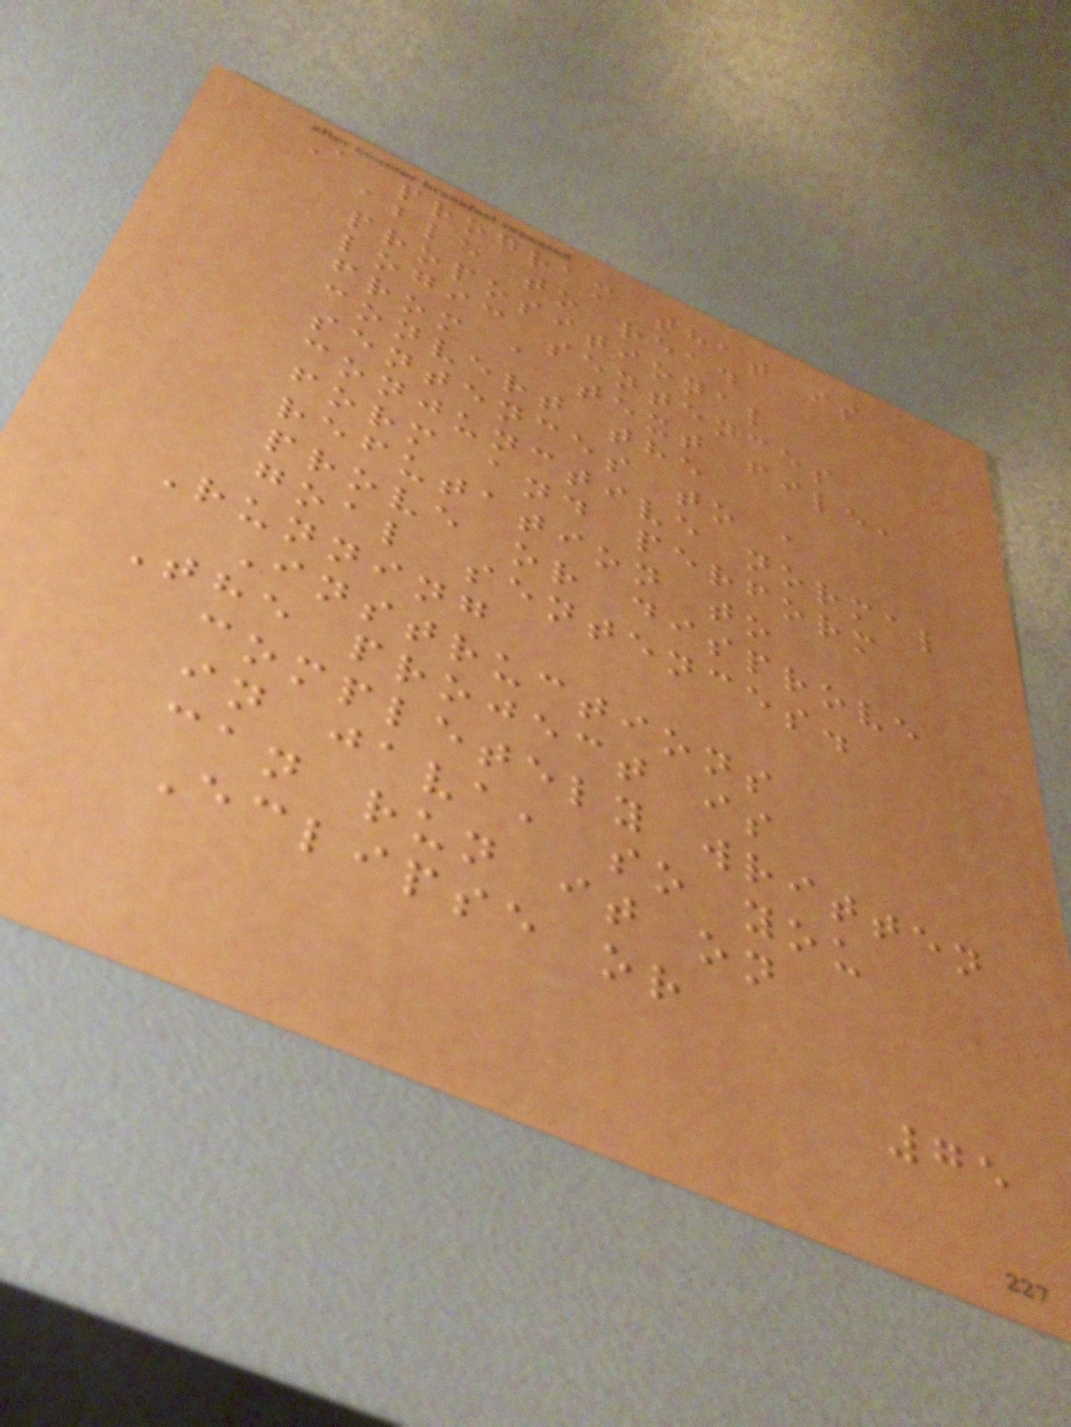A program that is
able to read
propositional
logic sentences
from a text file,
convert the
sentences to a
conjunctive normal
form and perform
refutation to
prove or disprove
goal sentences.
Running
Instructions
The project is
completely written
in java, so you
can run it on
Eclipse or
75
